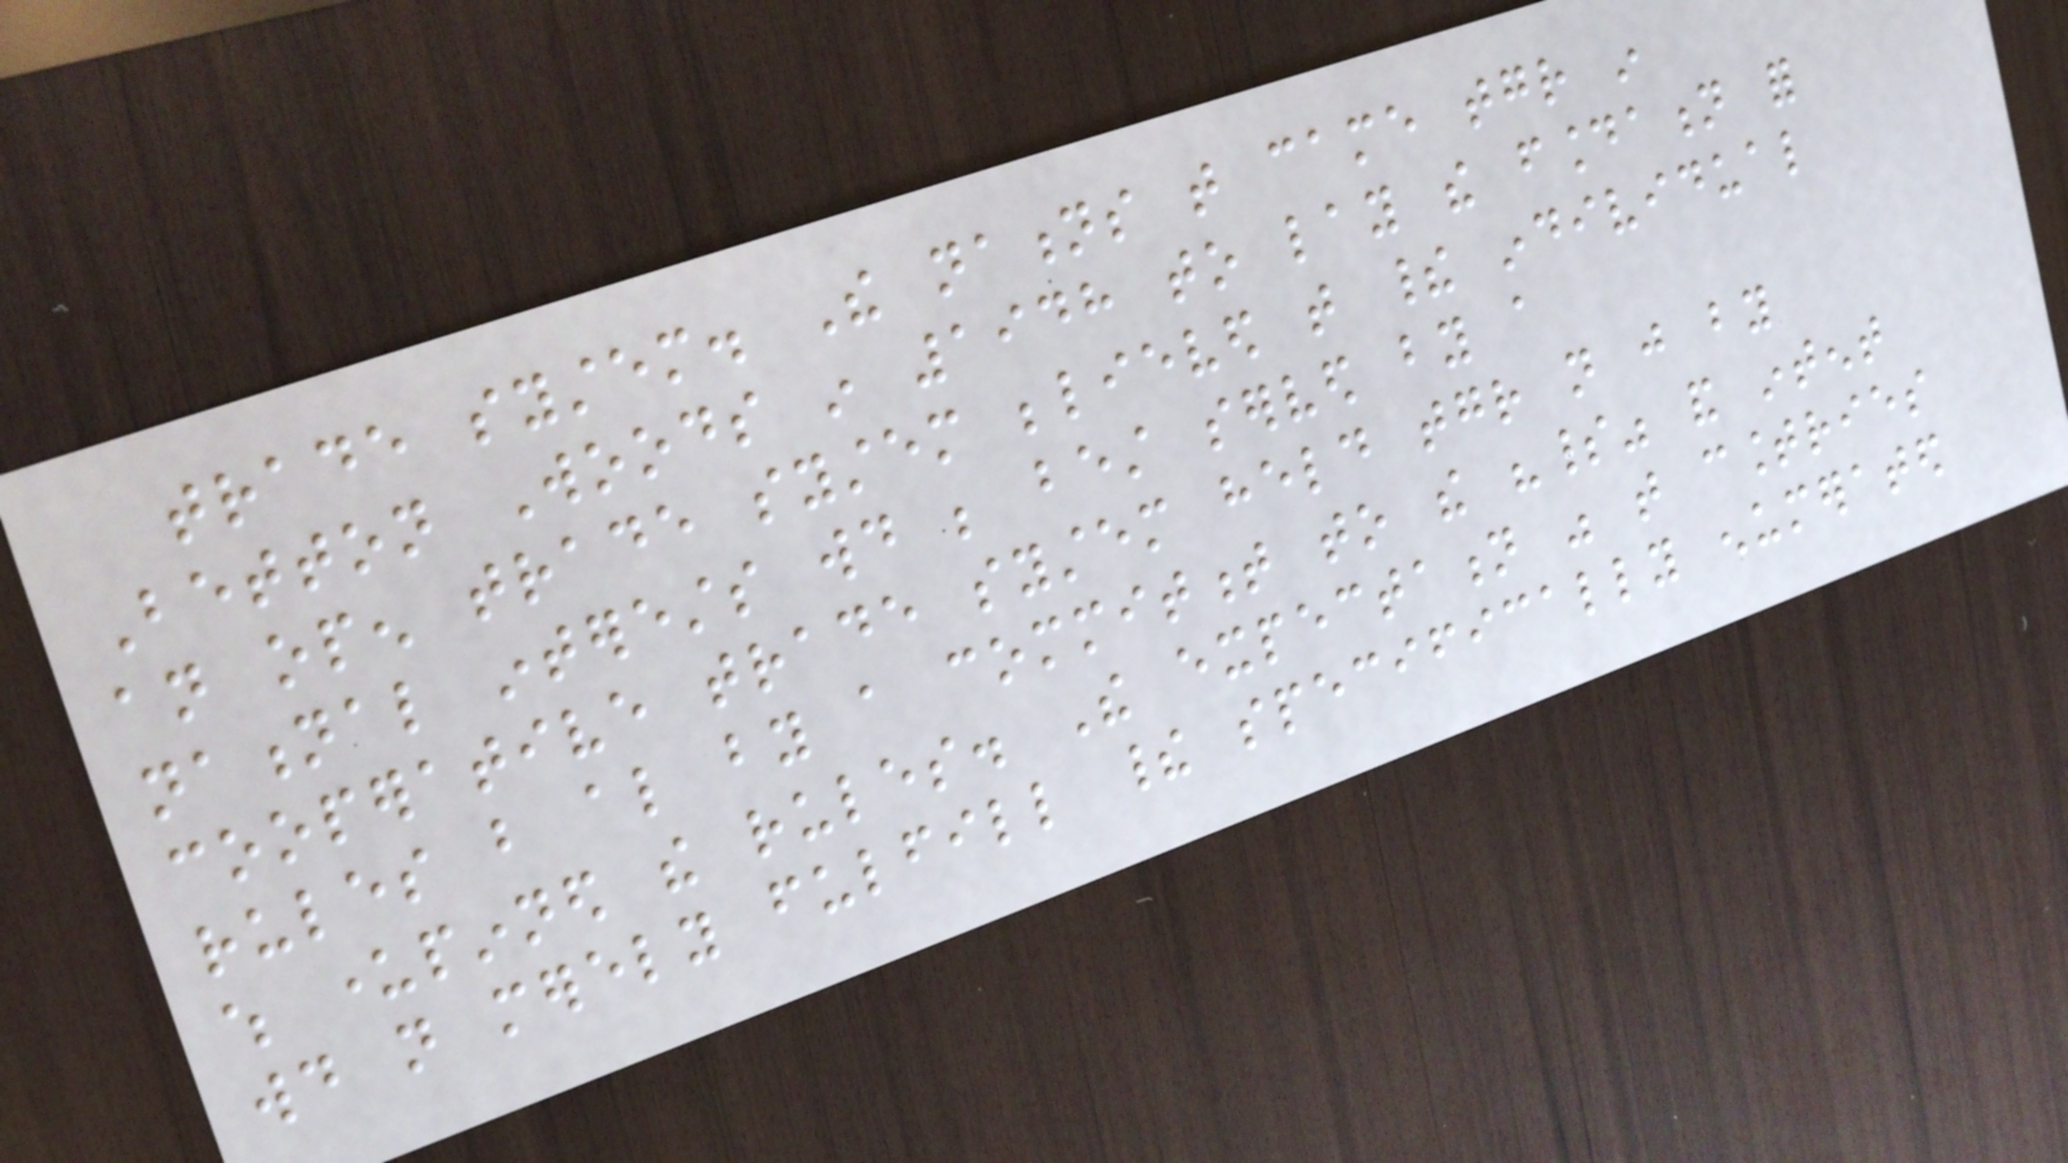trade system. The nations that came together in
Betton Woods in 1948 to lay the foundation for
an open trade system believed that their individual
national interests would be best served by a
cooperative trade system held together not just by
rules but also by a commitment to the "spirit" and intent
which underpinned the rules. The expectation was that countries
would not merely fulfill their specifically enumerated
